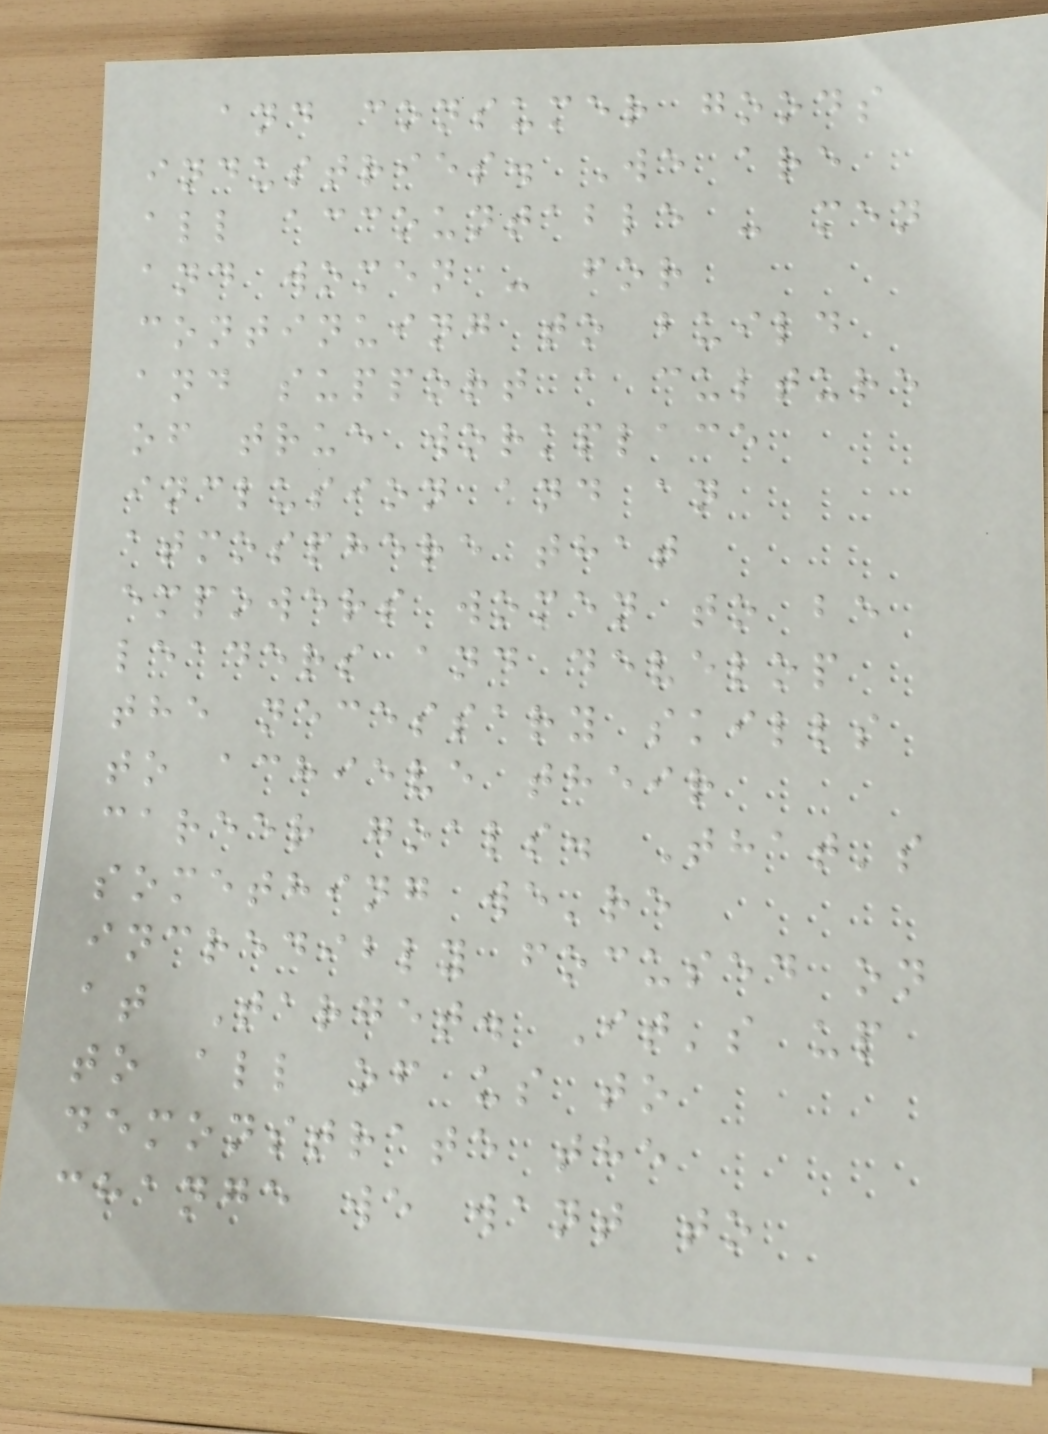and consumer goods
industries. We are
all accountable - men
and women - for
continuing to build
and support a culture
of true workplace
inclusion and an
atmosphere that
empowers women to be
leaders and develop
the necessary skills
to achieve their
career goals. That's
something we're
incredibly focused on
at Target. It's up
to all of us to
demonstrate the
change we want to
